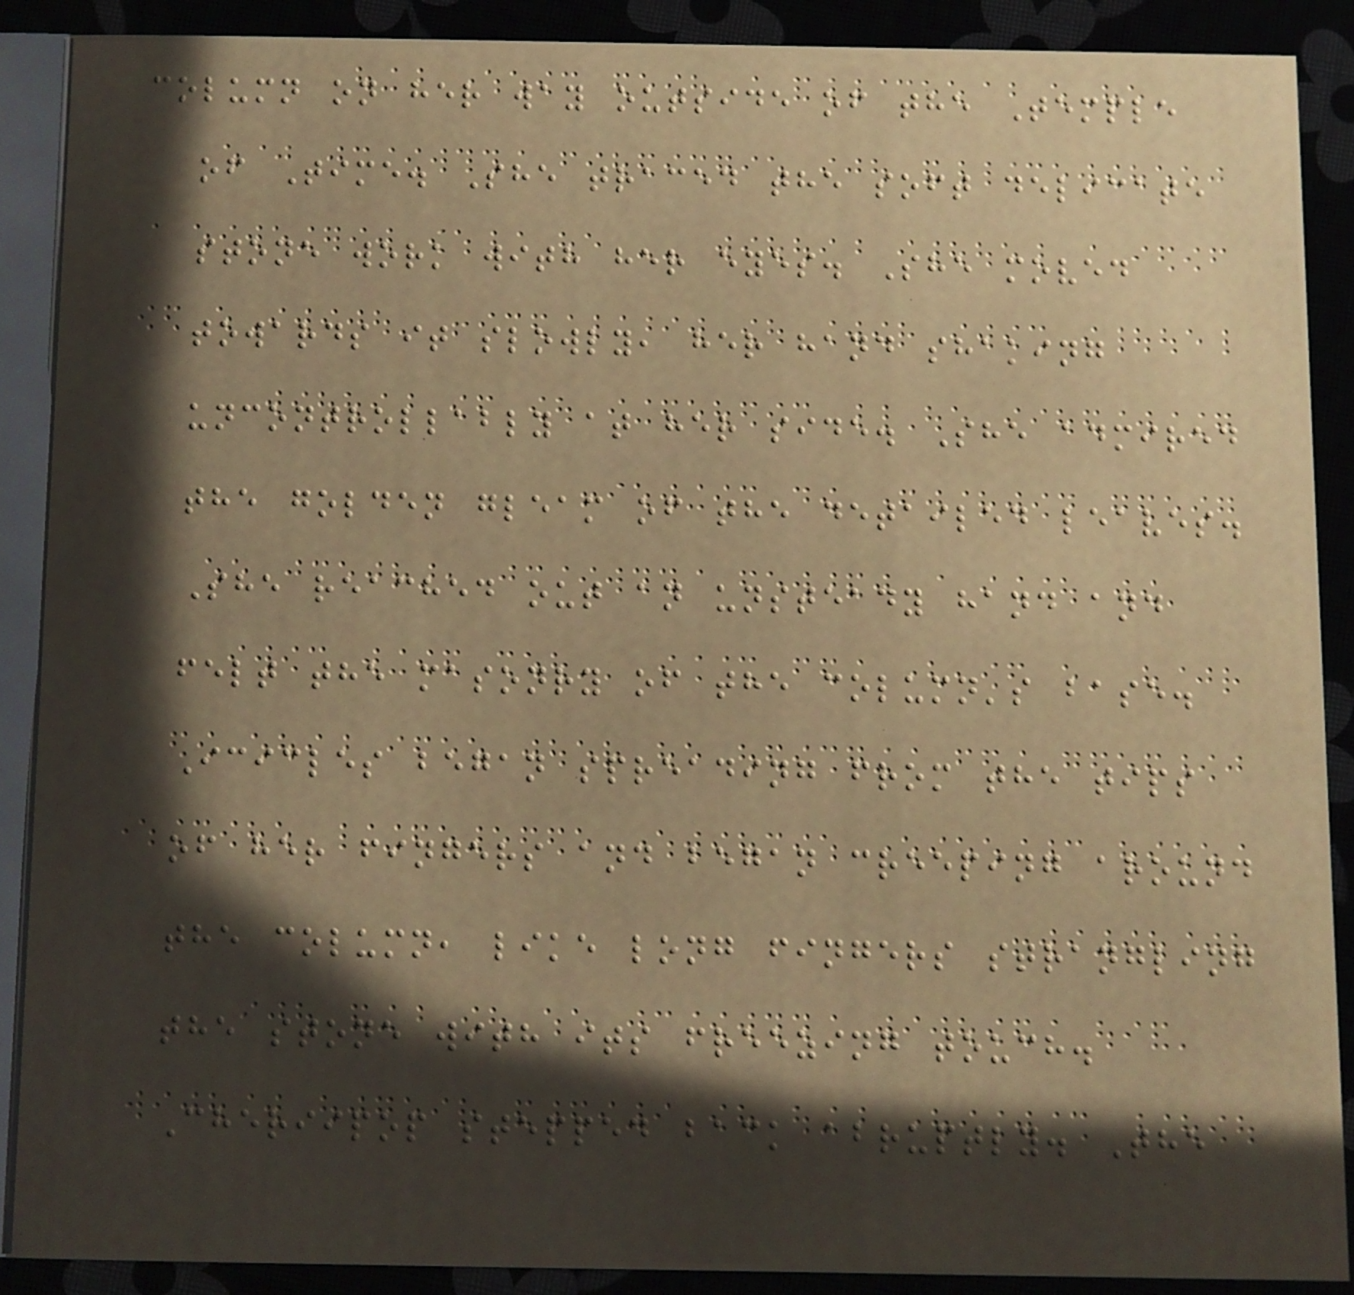column on her way outside of the Temple
of Time. She traced the soft delicate
stone work with her eyes. She moved
towards it slowly, her hand shaking
uncontrollably at her side. She admired
the golden gleam of the detailed leaves.
She reached out an unsteady hand and
felt the masonry of the column's base.
Icicles began spreading from the tips
of her fingers and began creeping around
the column, like long fingers strangling
the stone with its freezing touch.
Cheriipop stepped back abruptly. The
